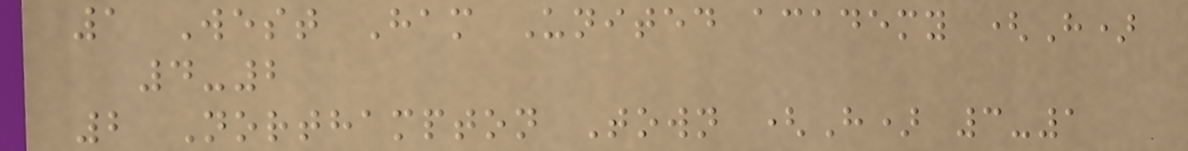1 West Ham United academy (H)
4-2
2 Northampton Town (H) 3-1
